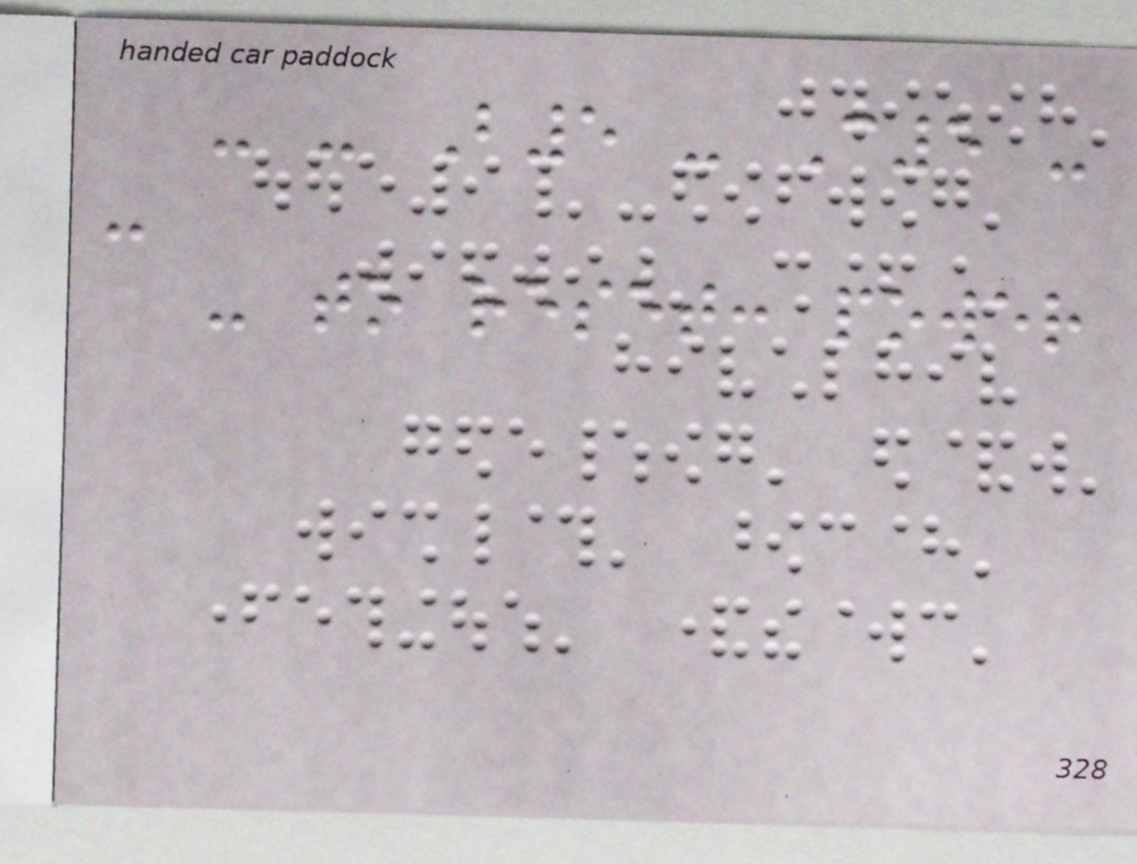- - B5 - C5 -
-
- to reset: power
